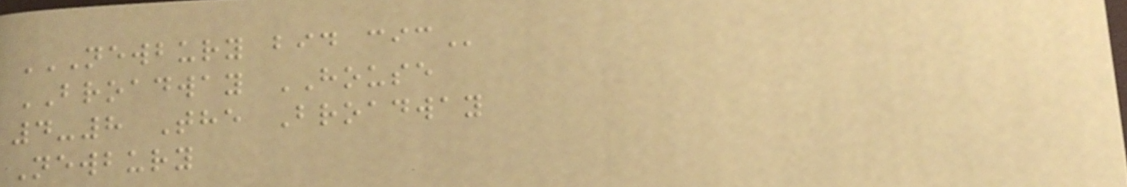NEWBURY BID CIC
BROADWAY HOUSE
4-8 The Broadway
Newbury
